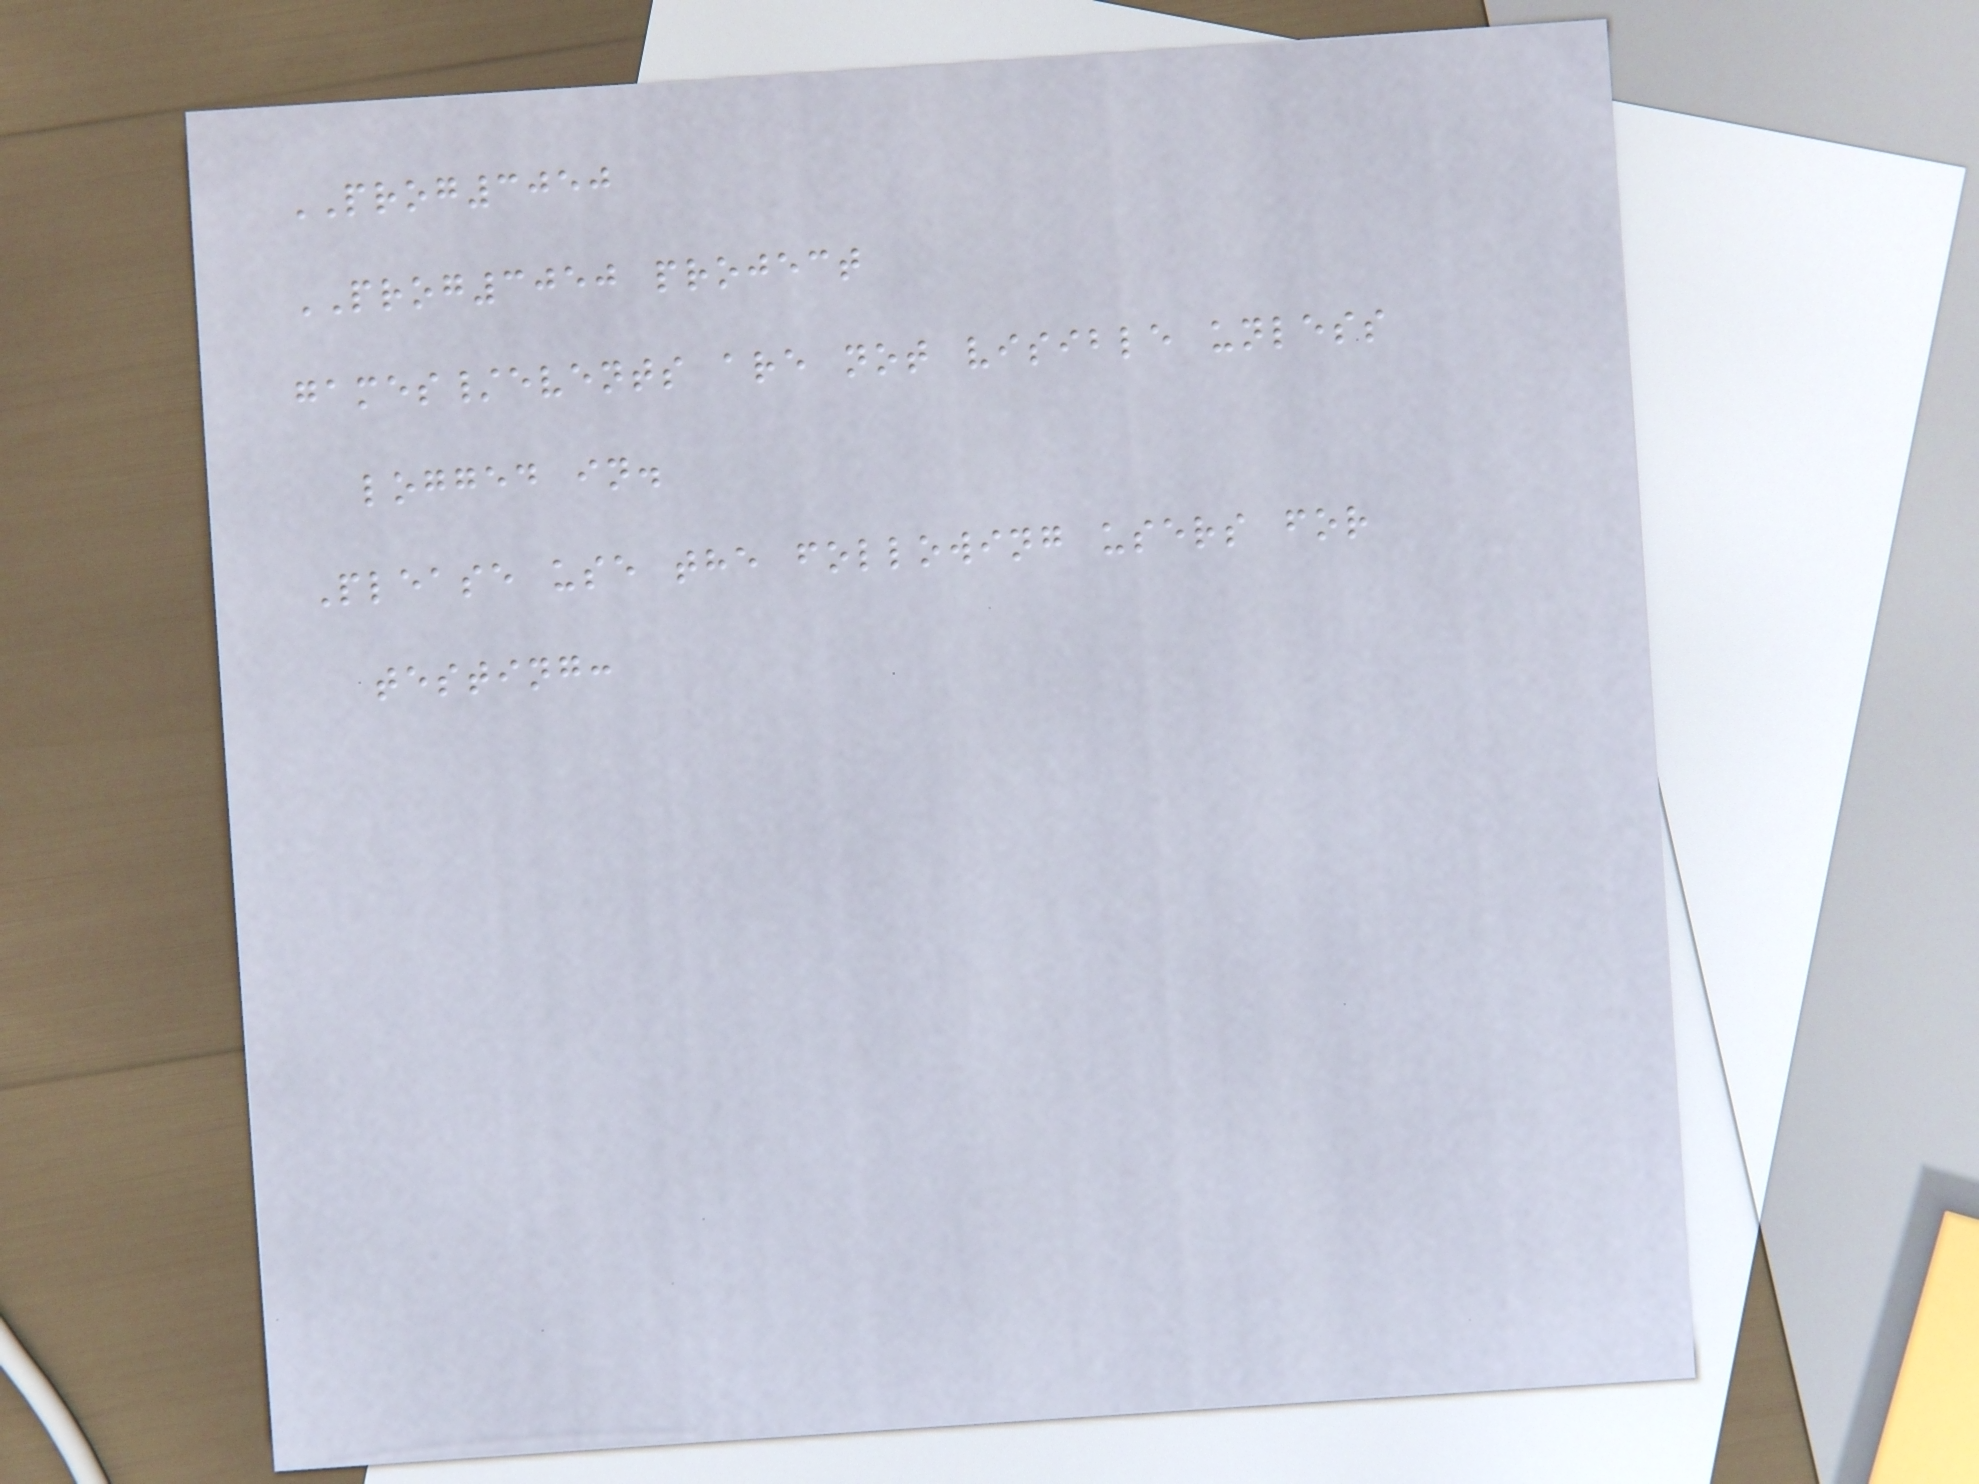PROG3050
PROG3050 project
games/events are not visible unless
logged in.
Please use the following users for
testing:
